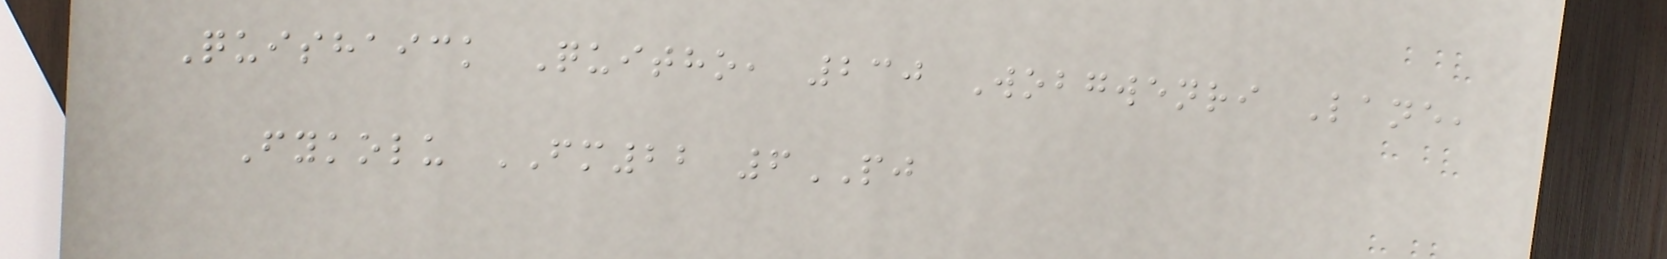Quishaick Quitho, 230 Wobgwenri Lane,
Fykolu FM22 6PJ
